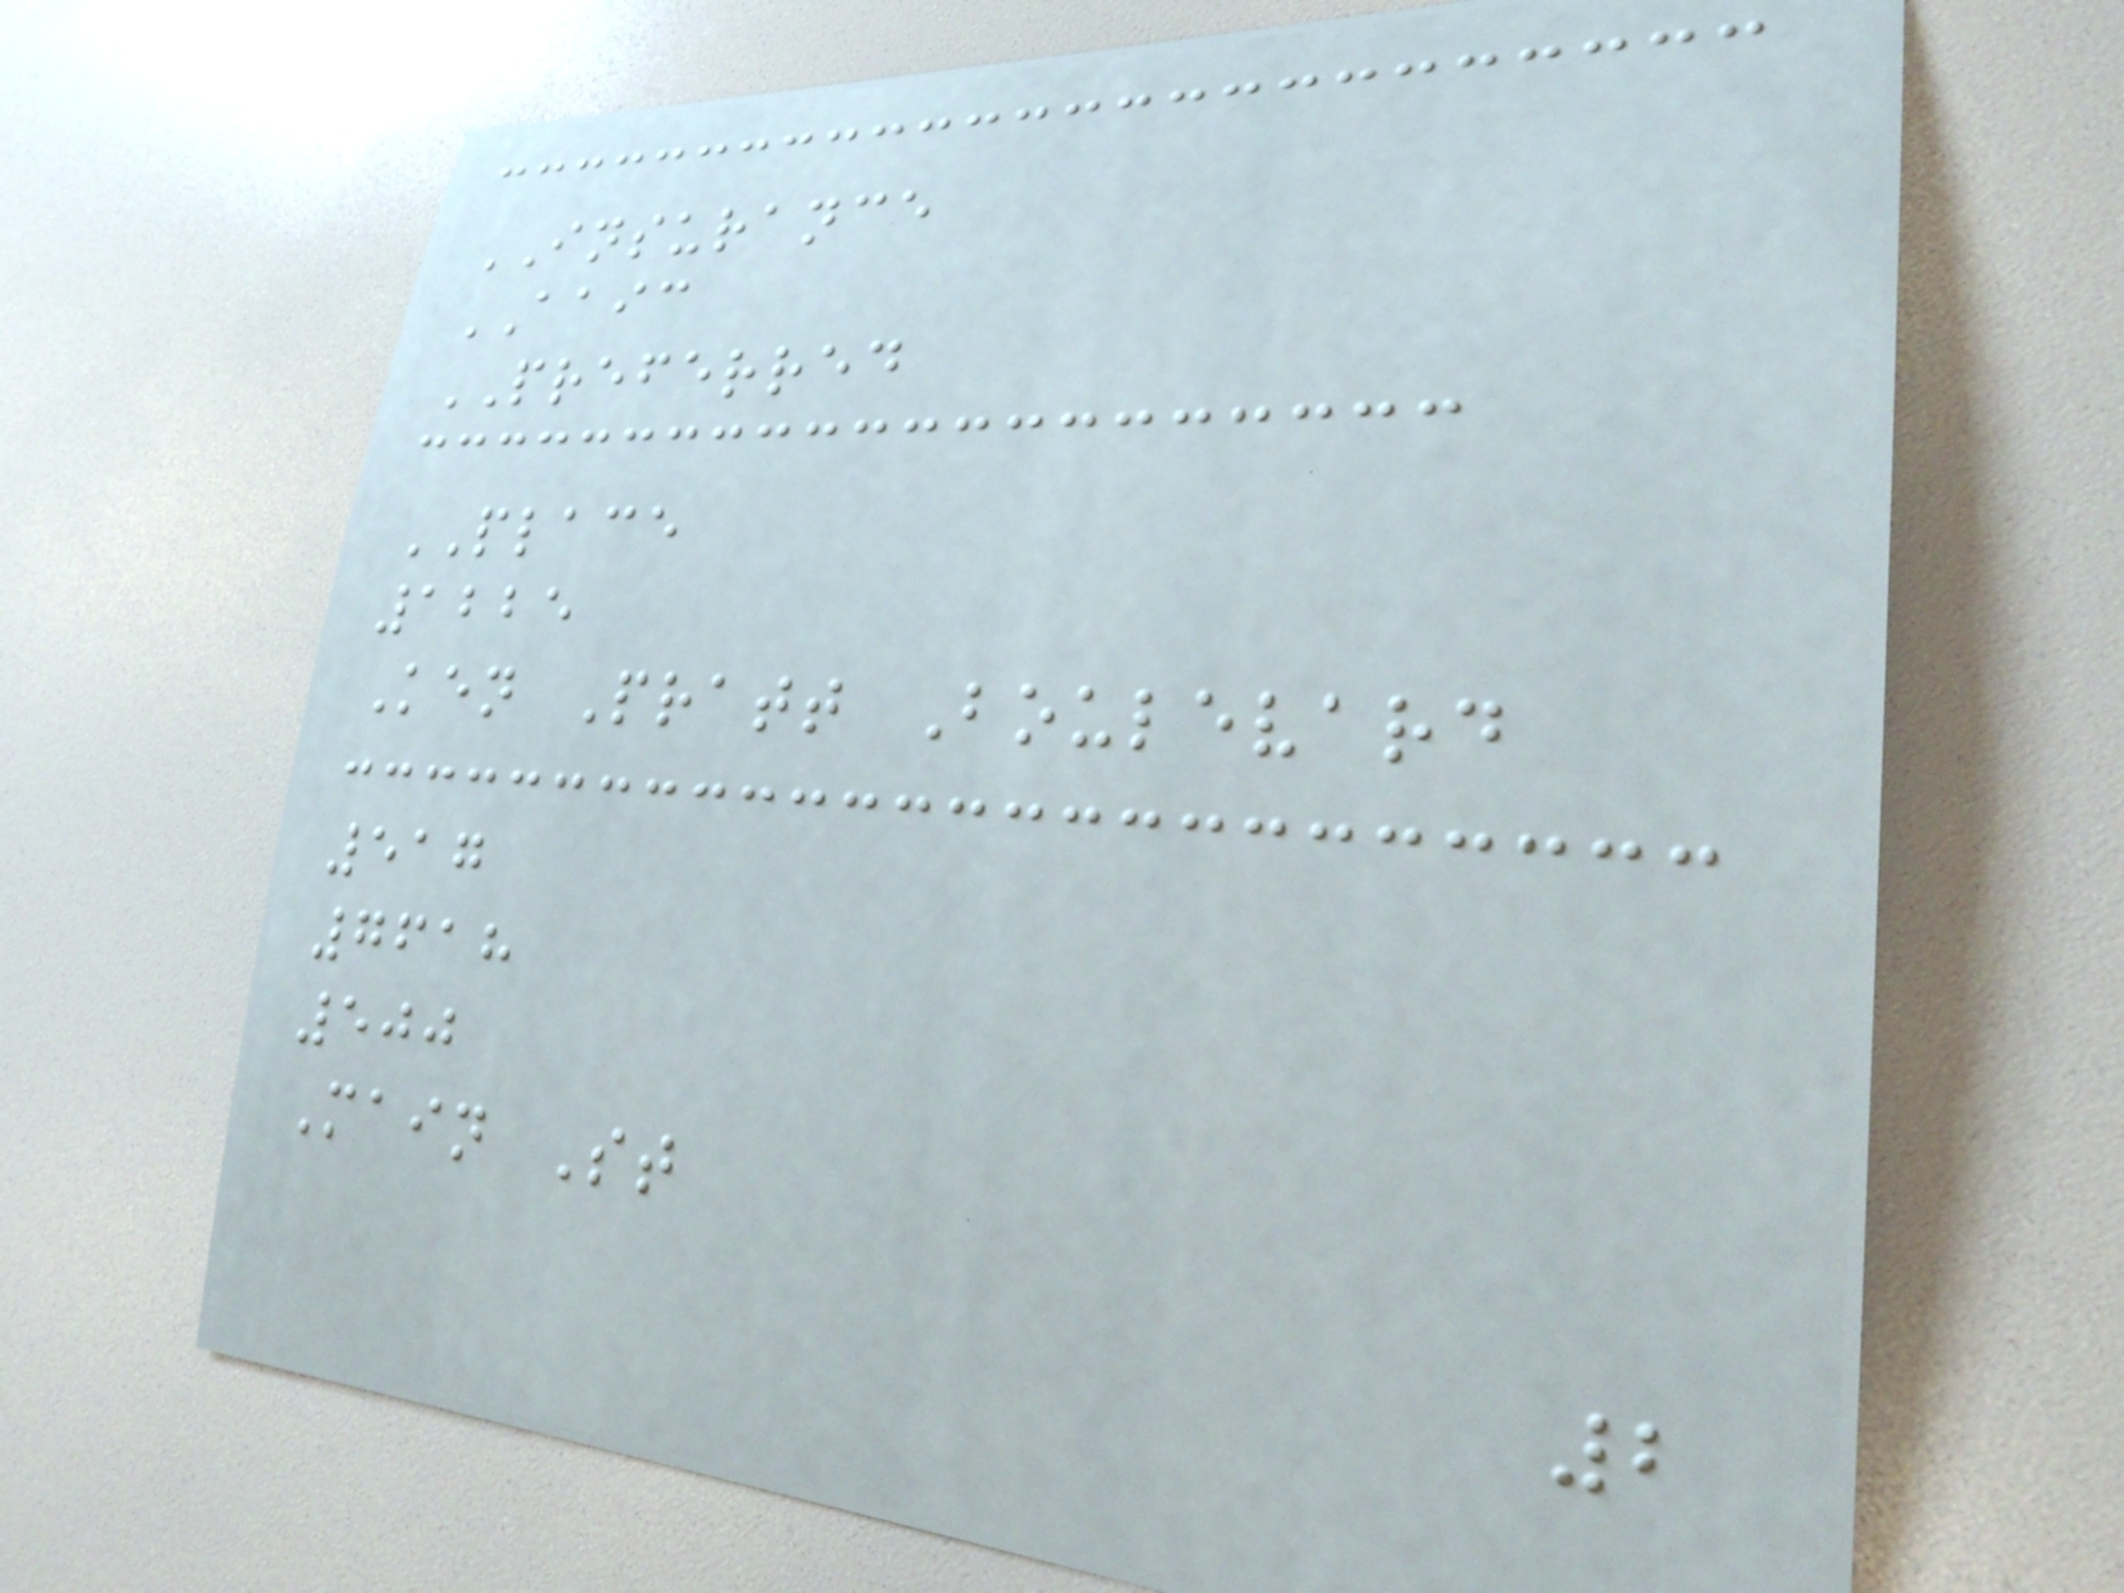INSURANCE
AAIC
PREFERRED
PLACE
1225
Ken Pratt Boulevard
517
7618
500
Main St
2
